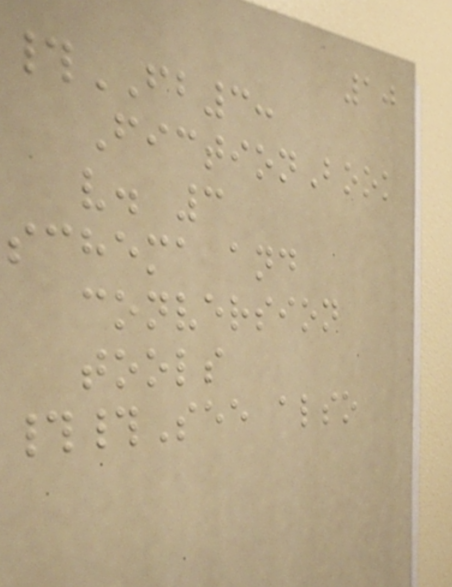10
#FB3:
FictionBook
v. 3
schema and
conversion
tools
##See also
